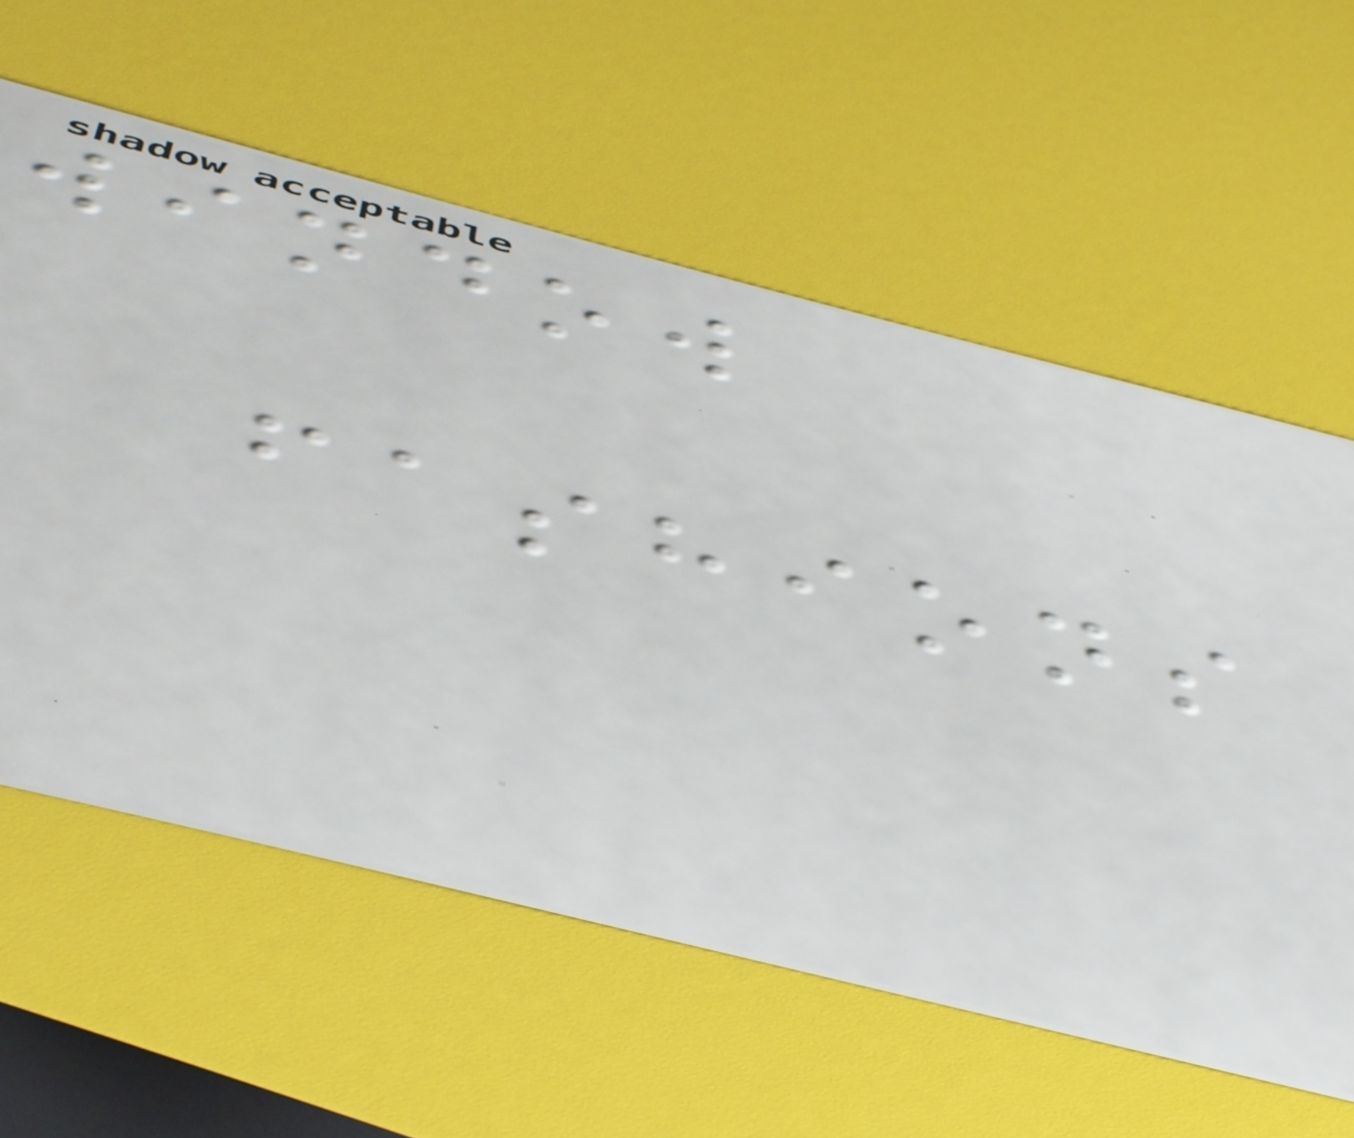window
fashions
